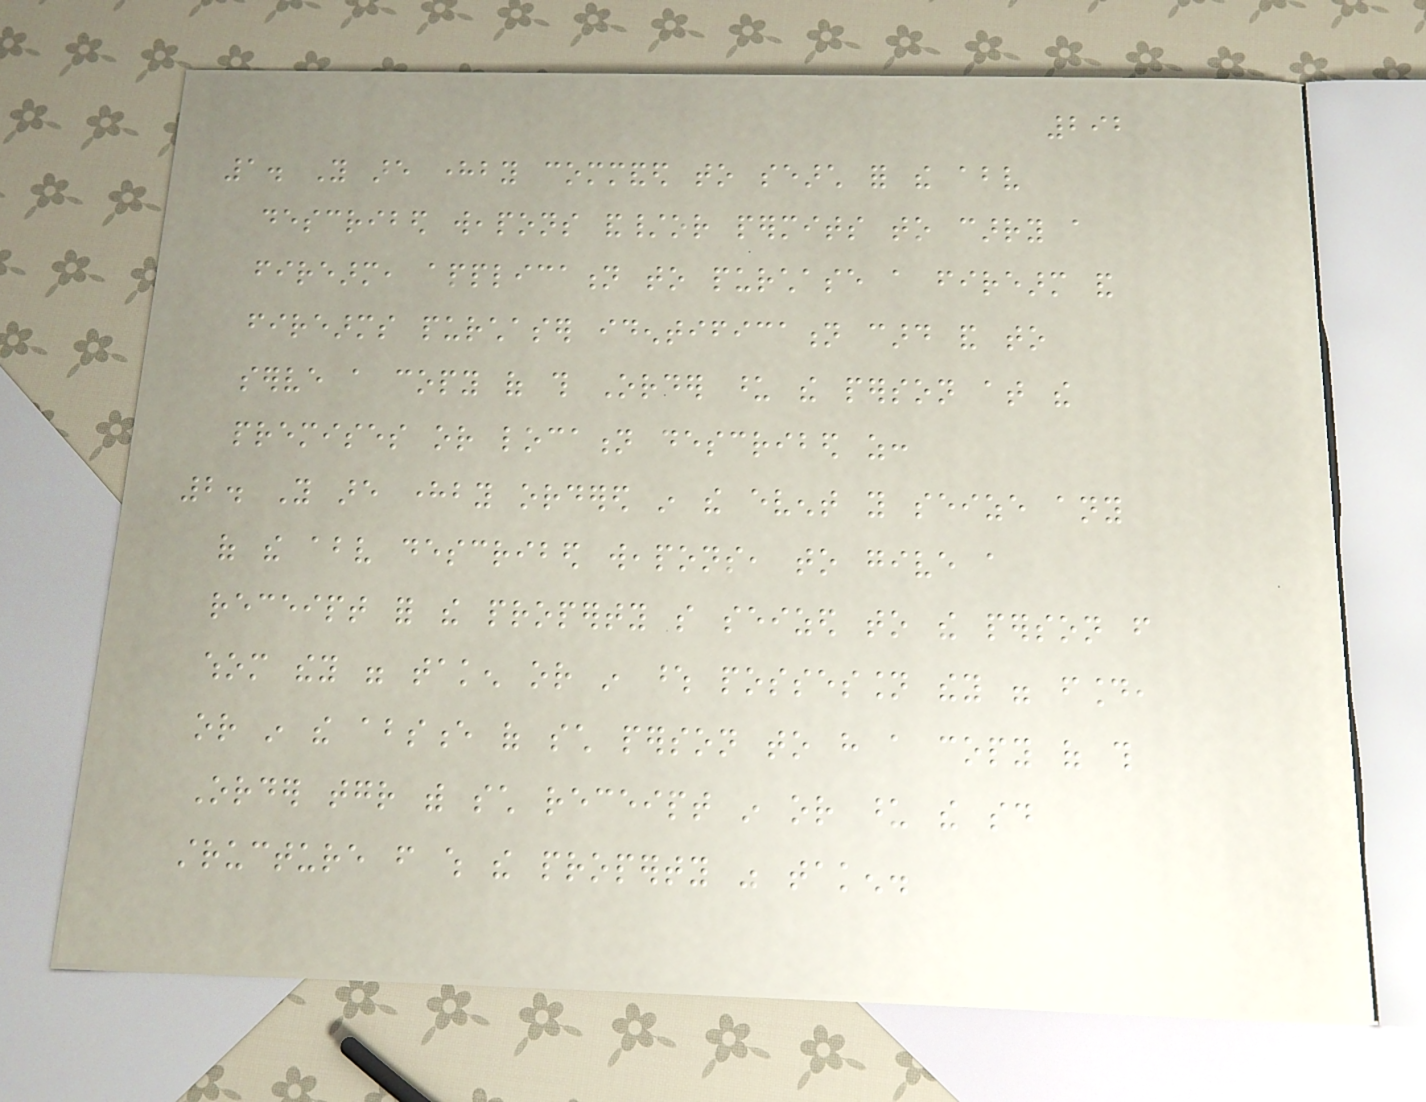292
1. You are hereby commanded to search for the above
described weapons and/or permits to carry a
firearm, application to purchase a firearm and
firearms purchaser identification card and to
serve a copy of this Order upon the person at the
premises or location described as:
2. You are hereby ordered in the event you seize any
of the above described weapons, to give a
receipt for the property so seized to the person from
whom they were taken or in whose possession they were found,
or in the absence of such person to have a copy of this
Order together with such receipt in or upon the said
structure from which the property was taken.
